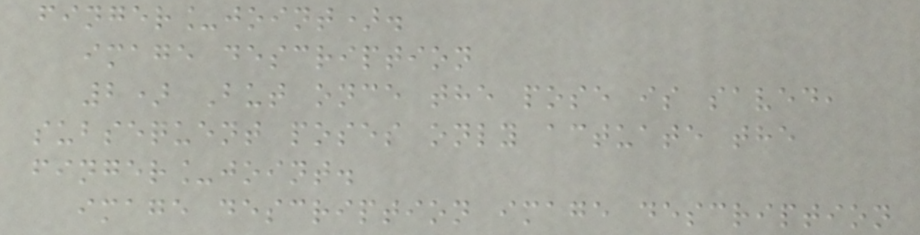finger_joint).
image description
2) But once the pose is saved,
subsequent poses only actuate the
finger_joint.
image description image description
